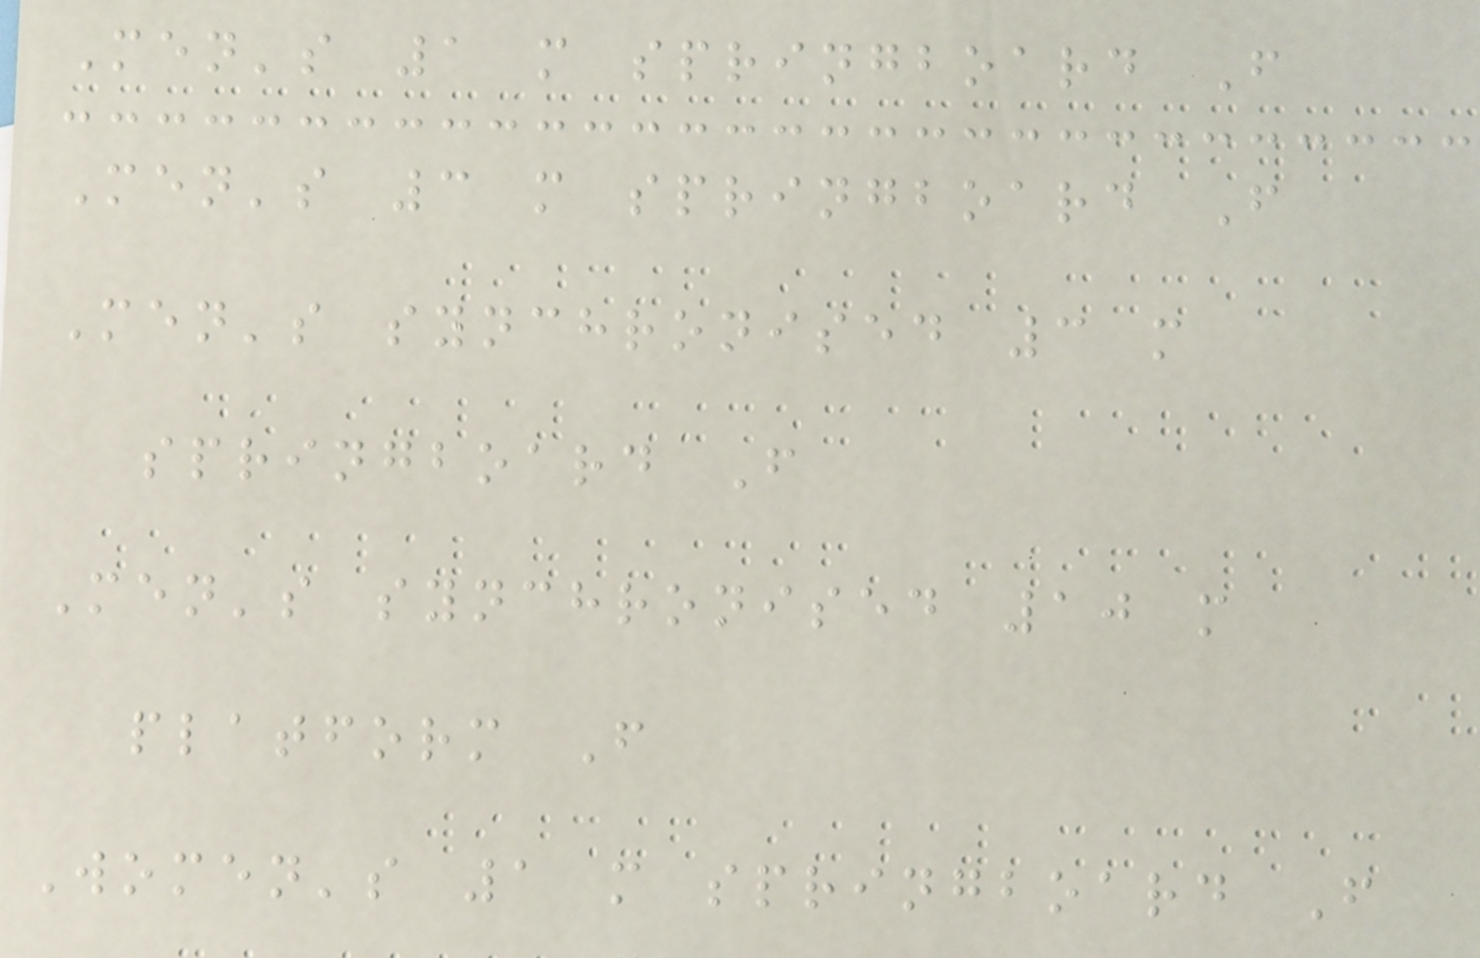Men's 1 m springboard F
Men's 3 m springboard F
Men's synchronised 3 m
springboard F
Men's synchronised 10 m
platform F
Women's 1 m springboard F
